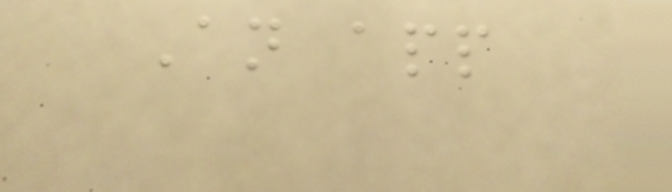An app
